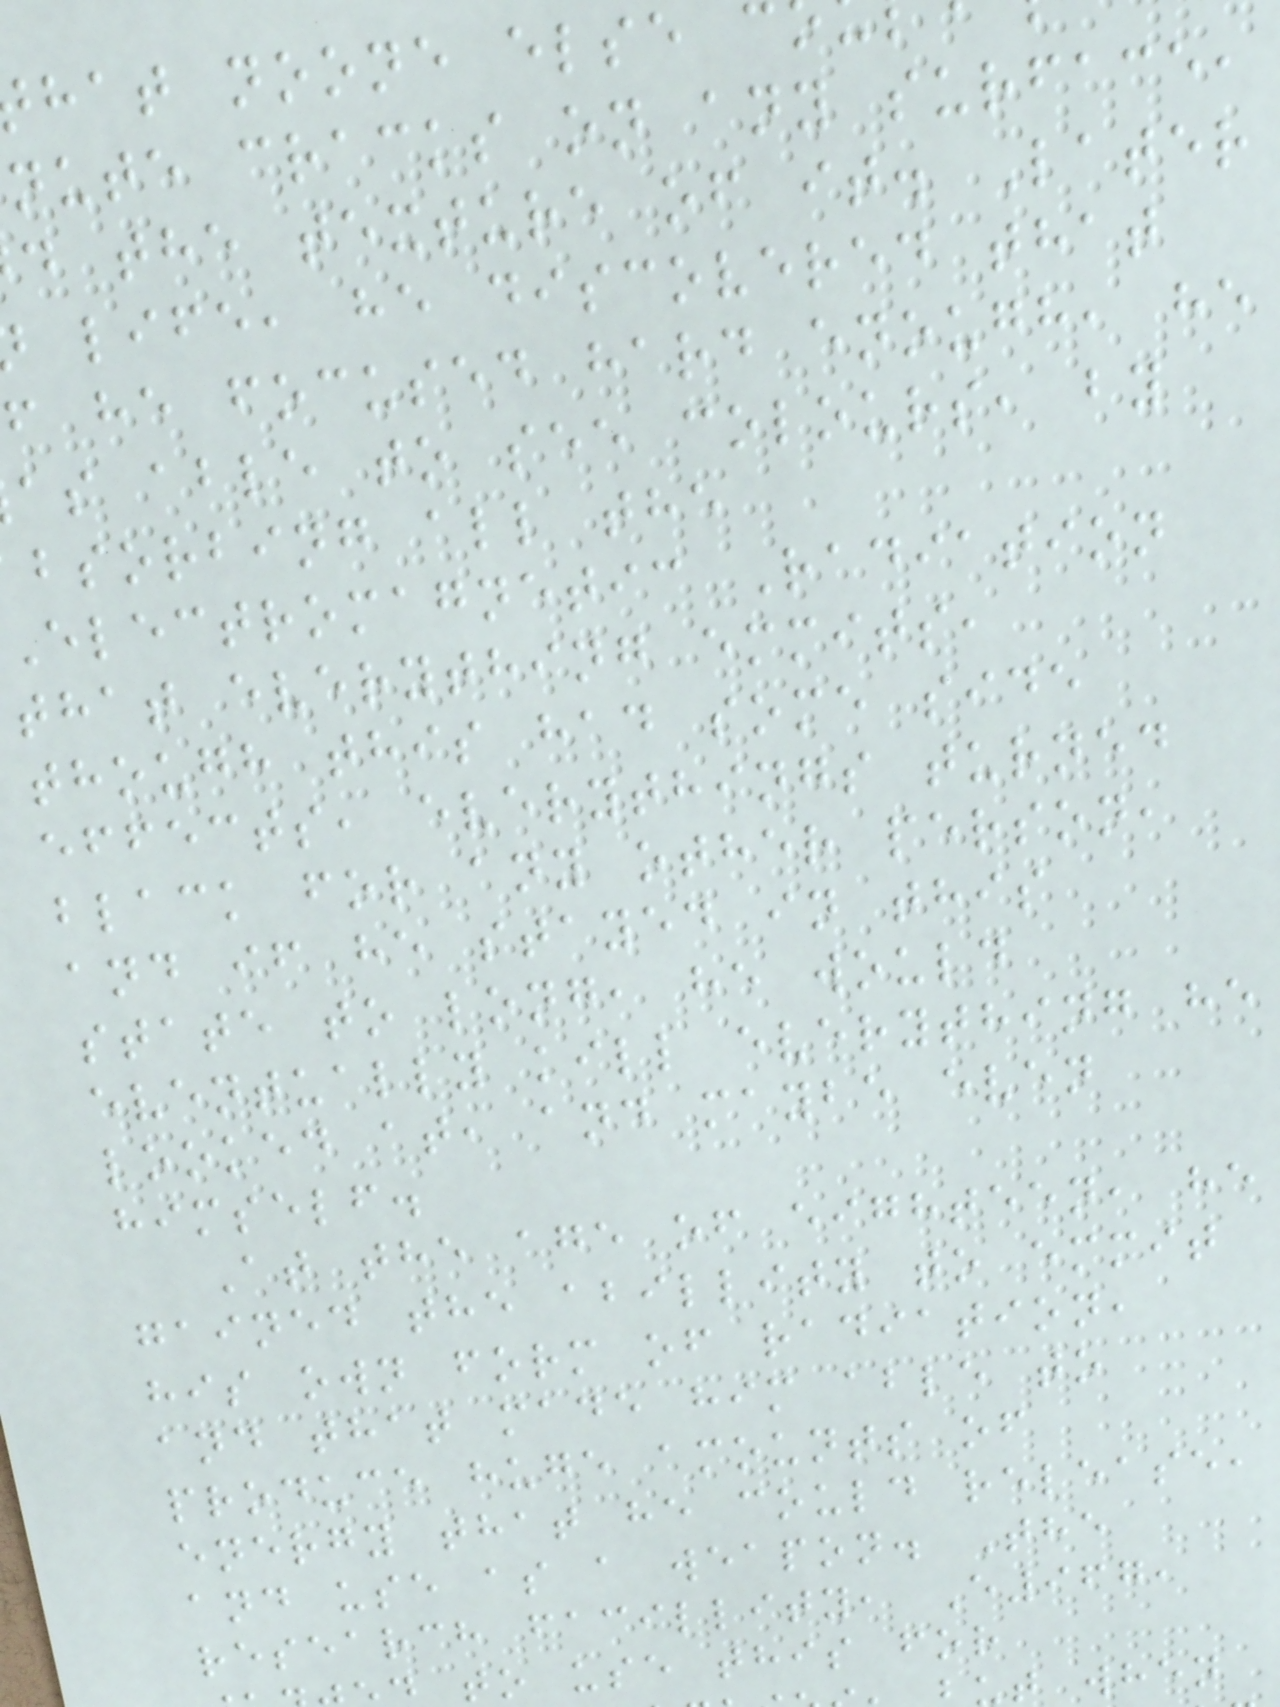hat noone else
nute cracks on any surface,
d the texture of it. Later
life, he discovered that
f he focused hard enough, he
as able to see colours, by
bsorbing all the
Electromagnetic Radiation
that everything emmits,
though this had some side
effects, everythings turned
black for any other person,
and if he stayed in this
state to long, he would
eventually kill everything he
looked at, and maybe even
himself.
At the age of eighteen, he
gained the abillity to emmit
his own form of radiation,
and that made him able to
produce huge amounts of
energy that he could release,
and use as a weapon. The
research facillity, E967,
to use this for
